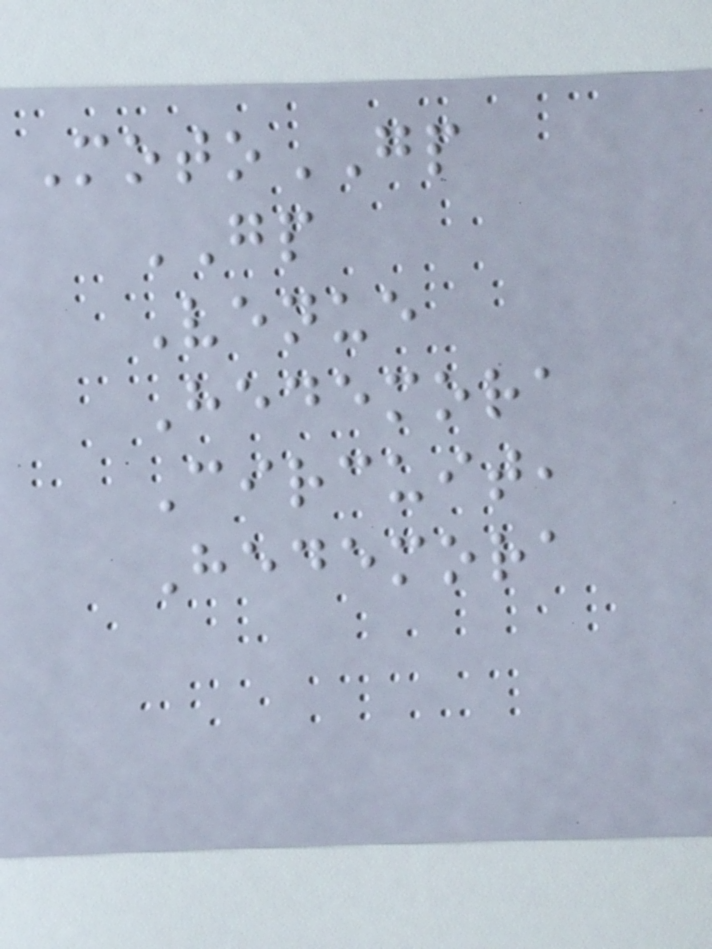MotoGP
GP
Venue
Hedemora
Circuit,
Hedemora
